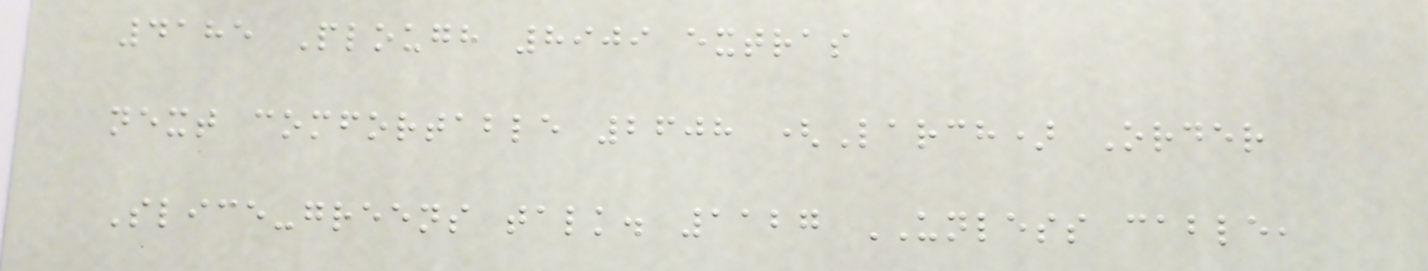4185 Plough 8909 extras
next comfortable 2608 (Larch) Order
Slice-greens talk. 1127 UNLESS cable,
